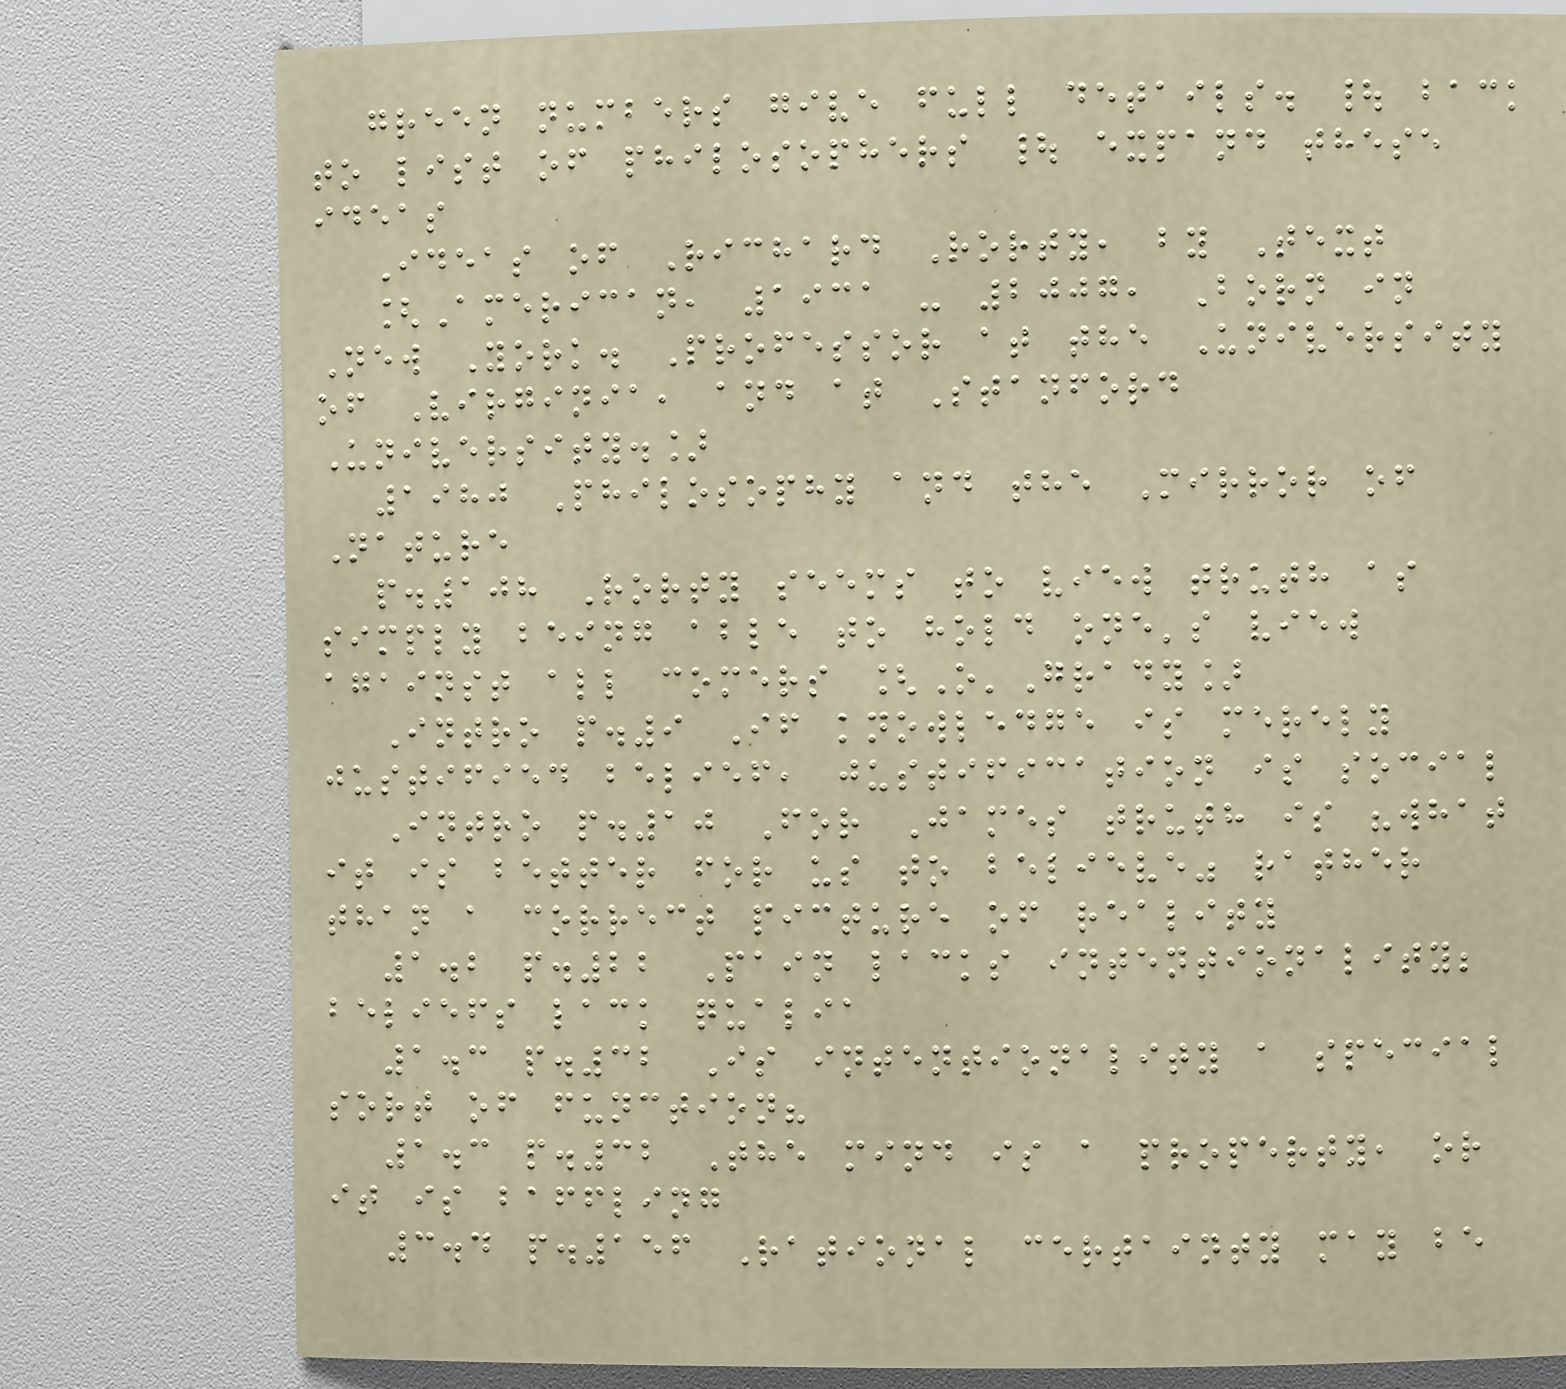green numbers give full details. | back
to list of philosophers | expand these
ideas
Ideas of Richard Rorty, by Text
[American, 1931 - 2007, Born in
New York. Professor at the University
of Virginia, and at Stanford
University.]
1980 Philosophy and the Mirror of
Nature
p.108 Rorty seems to view truth as
simply being able to hold one's view
against all comers [O'Grady]
Intro p.9 If knowledge is merely
justified belief, justification is social
Intro p.10 For James truth is "what
it is better for us to believe" rather
than a correct picture of reality
1.2 p.22 Pain lacks intentionality;
beliefs lack qualia
1.3 p.32 Is intentionality a special
sort of function?
1.3 p.32 The mind is a property, or
it is baffling
3.4 p.156 Rational certainty may be
